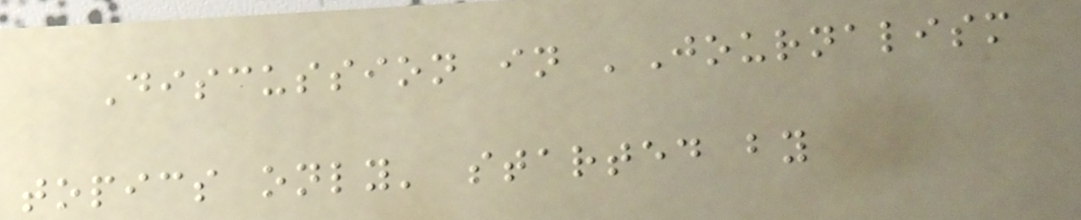Discussion in 'Journalism
topics only' started by
